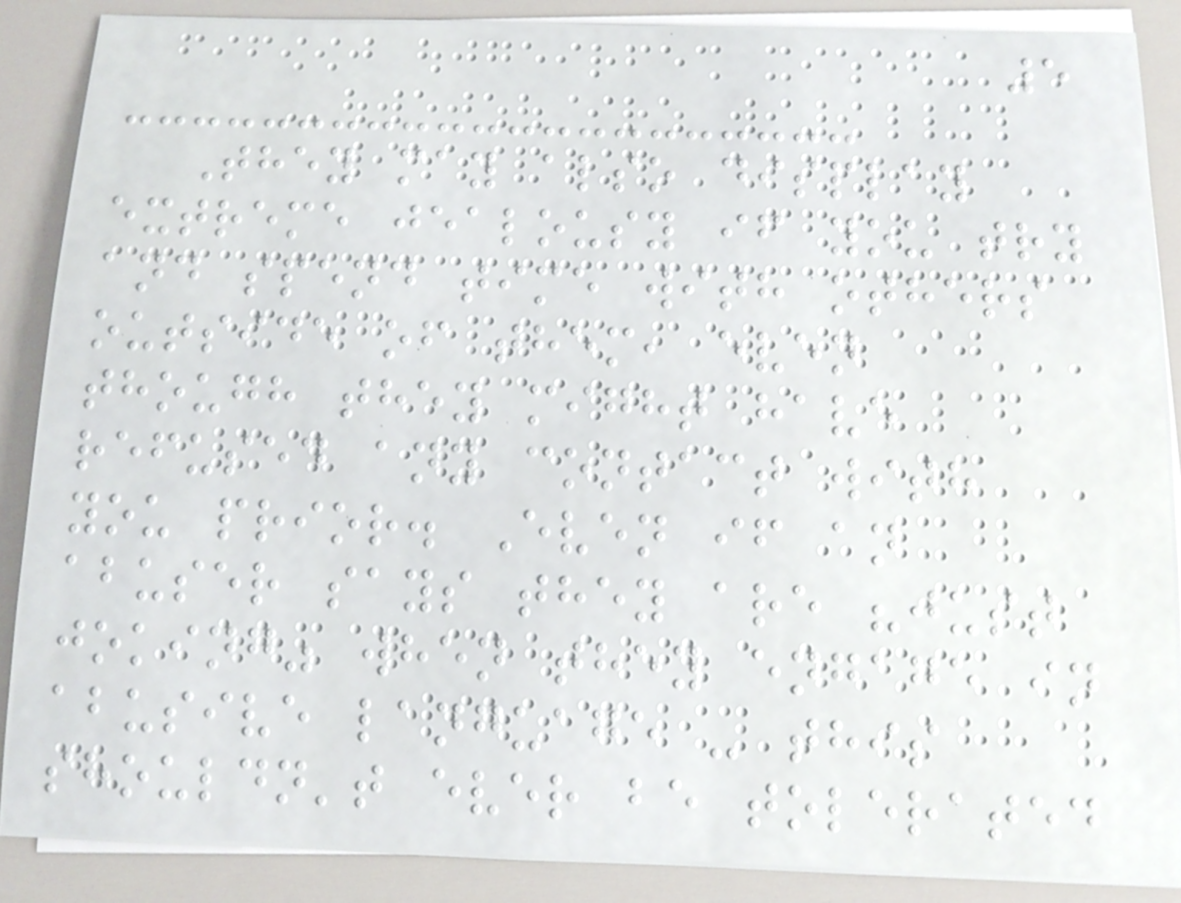5
They may also display
extreme jealousy if you try
and spend time with others
outside of them, even
though they might have
refused any contact with
you prior. Even if an
abuser says they are "just
joking" when they engage in
abusive language - this
shouldn't ever be tolerated
